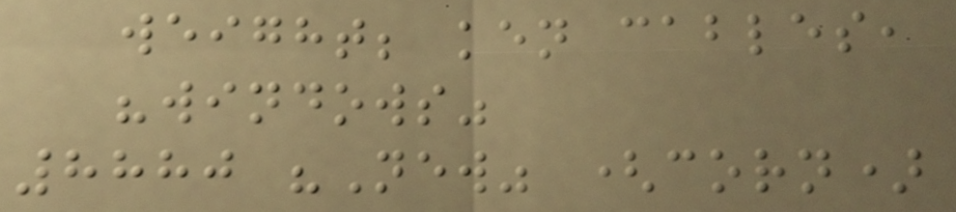weight; ken cables,
"windows"
8880 "New" (corn)
